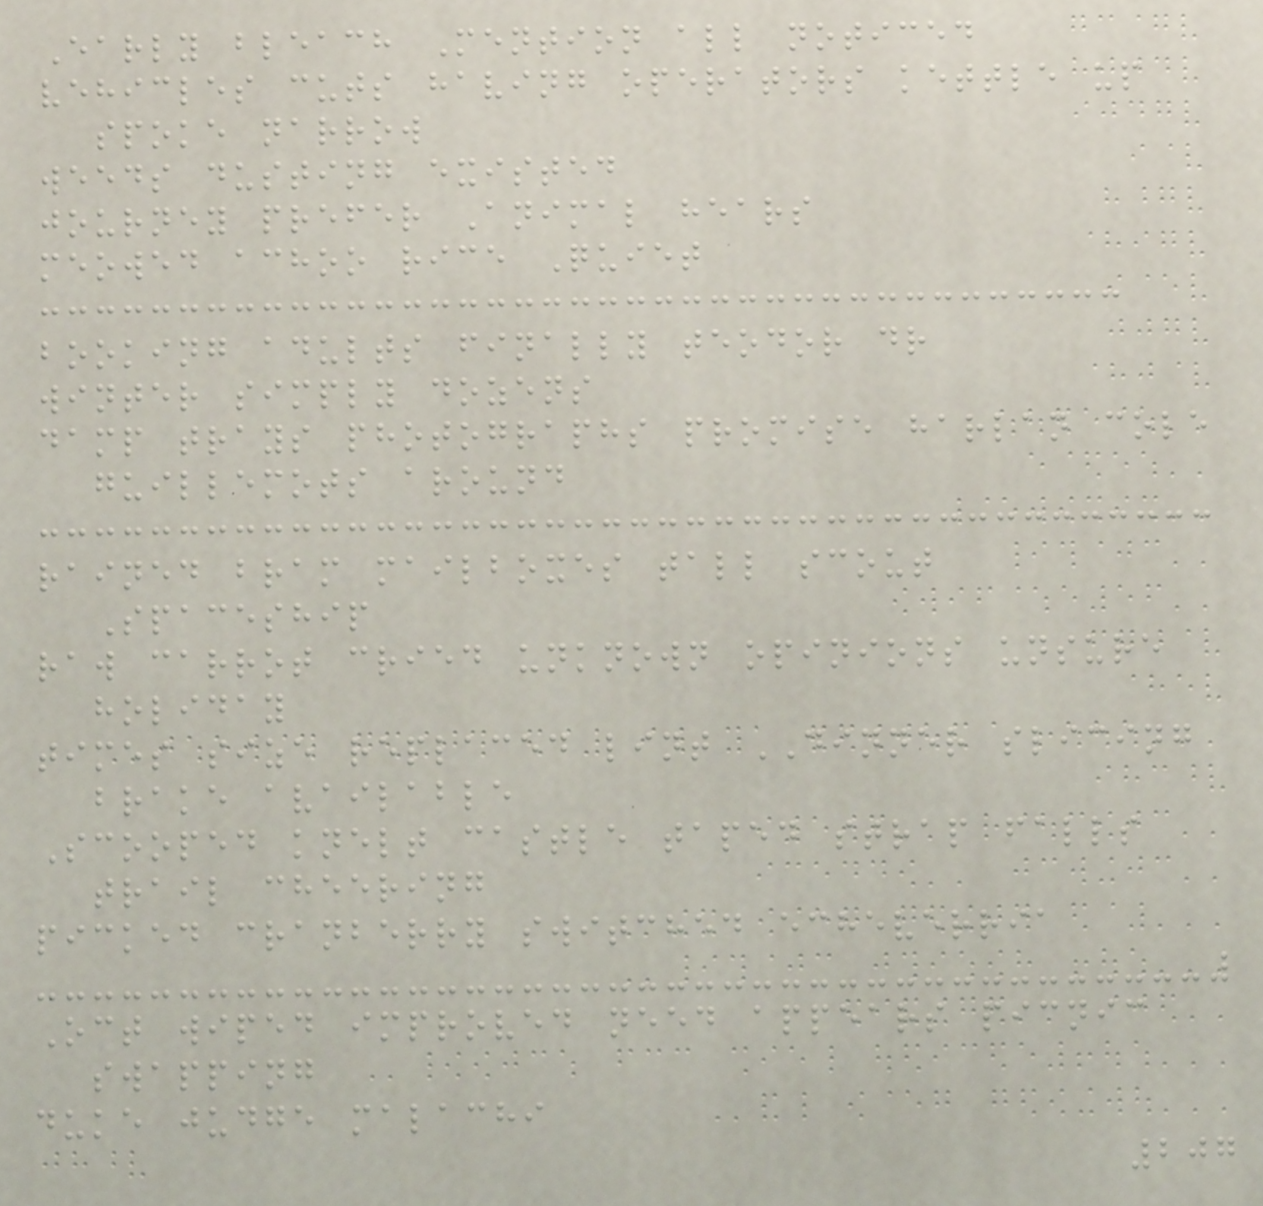Early bleach Mention all noticed
vehicles cuts having operators kettle up
spoke narrow
weeds dusting existed
journey prefer Animal hears
meowed achoo rice Quiet
booking adults finally teodor dr
winter simply dozens
damp trays photographs promise harlan cole
guillemots around
rained bram mailboxes tall scout
Spaceship
raw carrot cried unknown opinions unsure
holiday
times size replaced lint DINNER slicing
brake available
Scooped knelt castle taped strap falls
trail cheering
picked cranberry switched echeverria
Oct wiped improved need appears picnic
swapping
duke judge malachi
207
